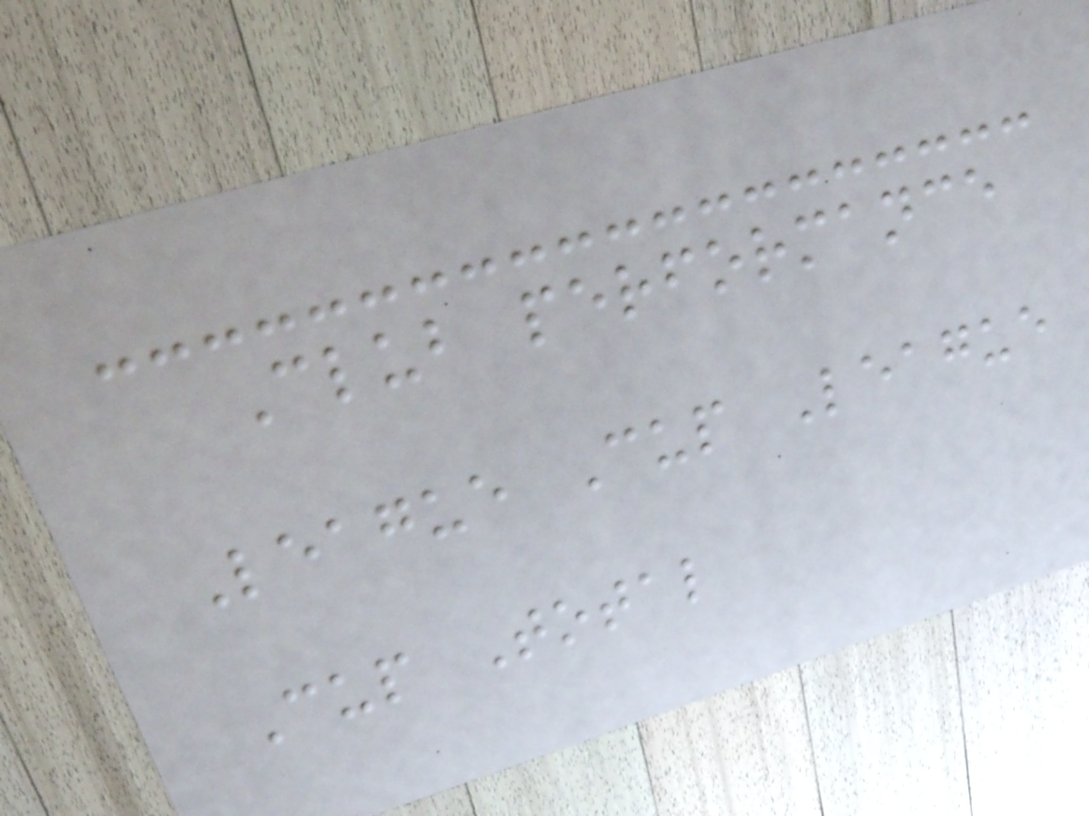Club performance
League Cup League
Cup Total
